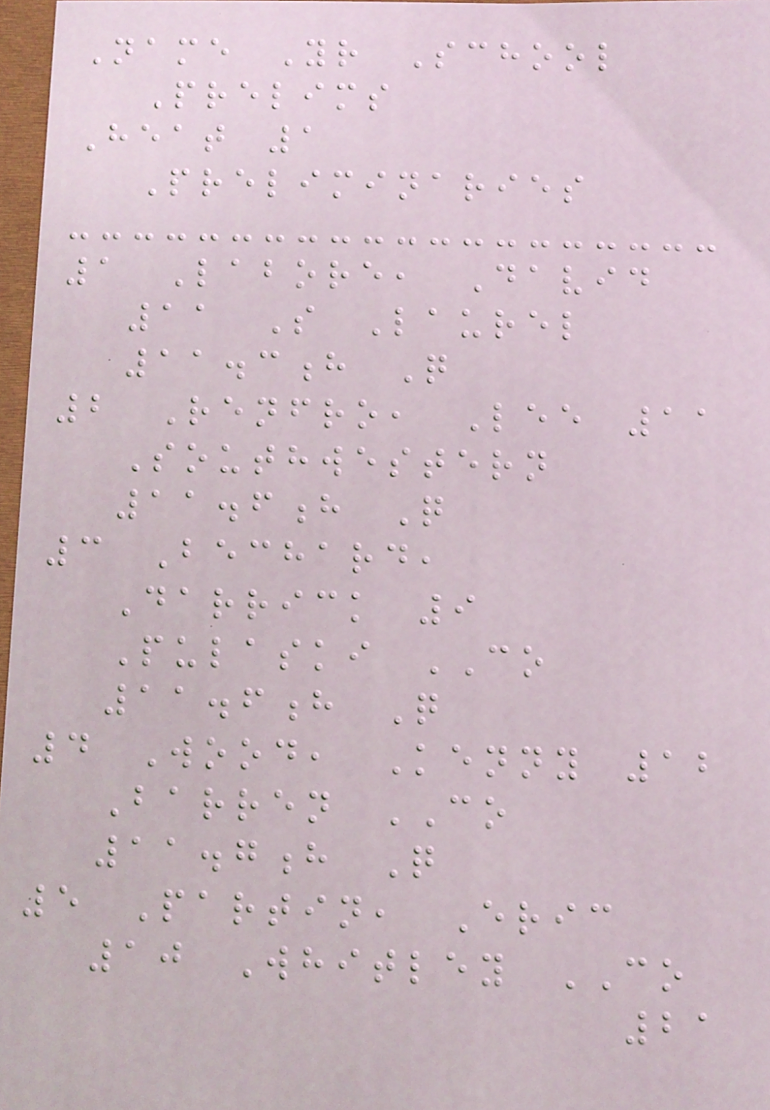Name Yr School
Prelims
Heat 1
Preliminaries
1 Labore, David
11 S Laurel
11.3h Q
2 Renfro, Lee 11
Southwestern
11.6h Q
3 Bechard,
Darrick 9
Pulaski CO
11.6h Q
4 Wood, Kenny 12
Barren CO
11.7h Q
5 Partin, Eric
10 Whitley CO
21
